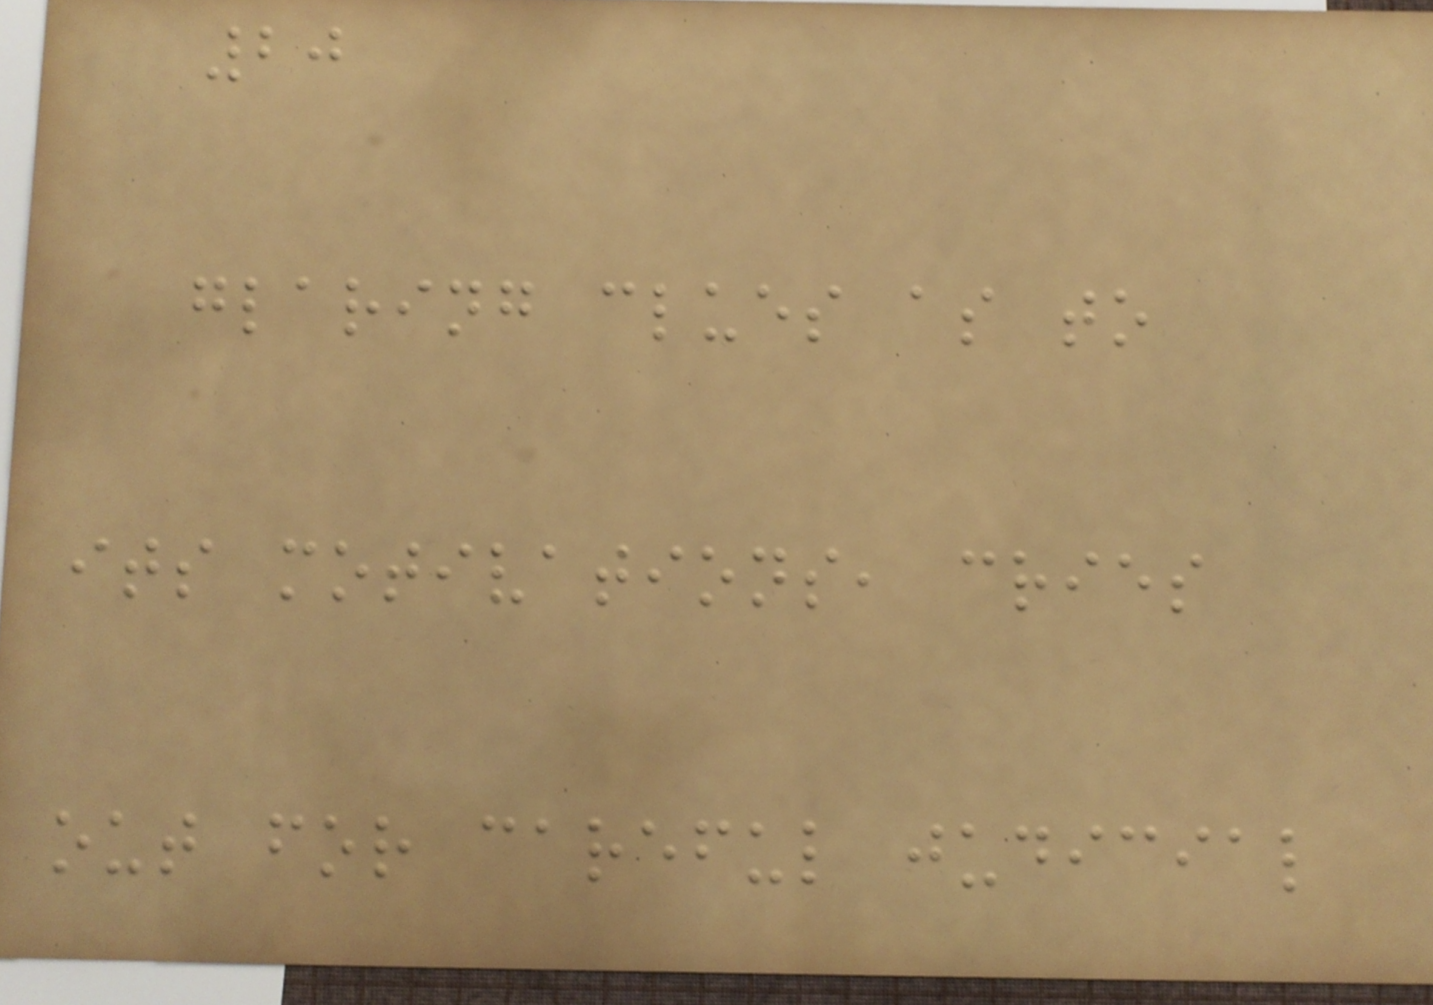20
glaring clues as to
its motivations, cries
out for careful judicial
